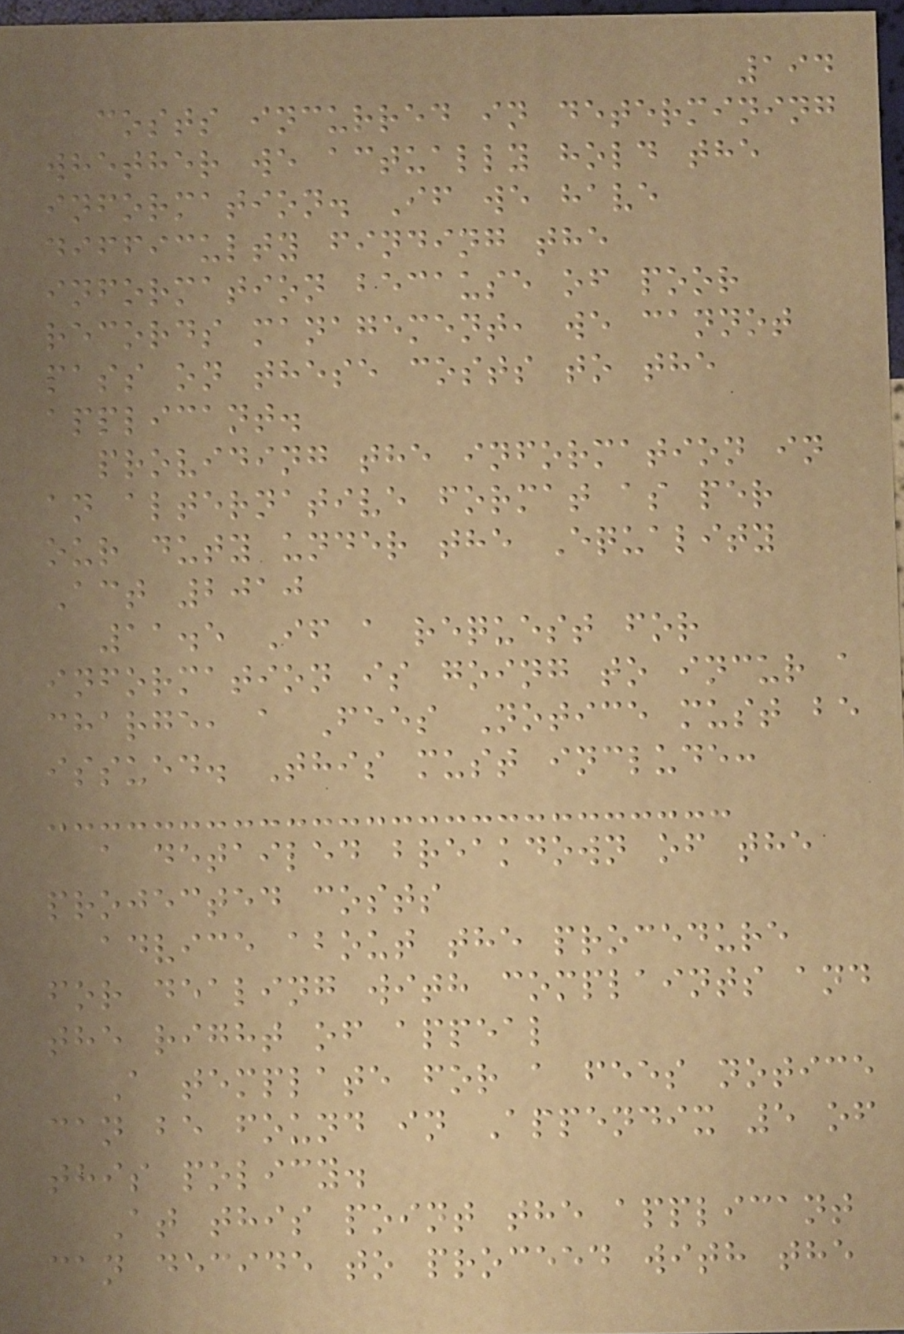194
costs incurred in determining
whether we actually hold the
information. If we have
difficulty finding the
information because of poor
records management, we cannot
pass on these costs to the
applicant.
providing the information in
an alternative format as per
our duty under the Equality
Act 2010
11.5 If a request for
information is going to incur a
charge, a Fees Notice must be
issued. This must include:
a detailed breakdown of the
projected costs
advice about the procedure
for dealing with complaints and
the right of appeal
A template for a fees notice
can be found in Appendix 5 of
this policy.
At this point the applicant
can decide to proceed with the
